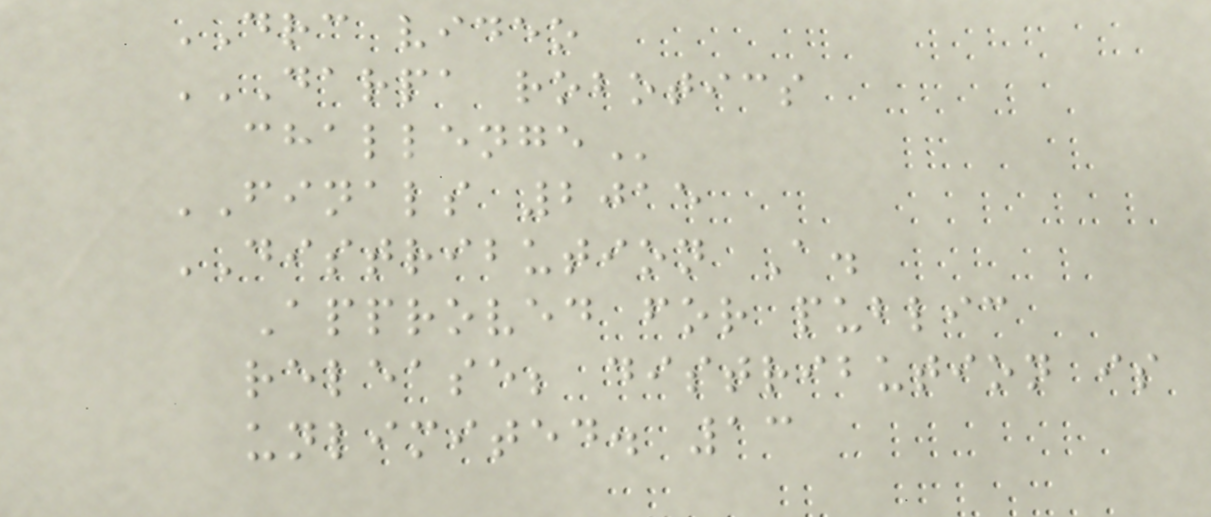DRC video
DARPA ROBOTICS
CHALLENGE
FINALS 2015
DISTRIBUTION A.
Approved for public
release; distribution is
unlimited. 13
